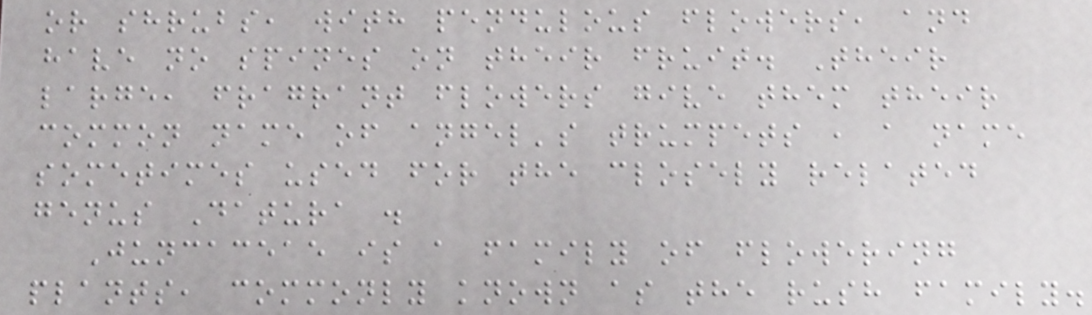or shrubs, with pendulous flowers, and
have no spines on their fruit. Their
large, fragrant flowers give them their
common name of angel's trumpets , a name
sometimes used for the closely related
genus Datura .
Juncaceae is a family of flowering
plants, commonly known as the rush family.
